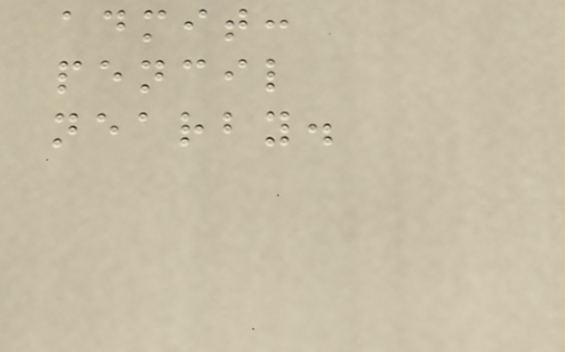admit:
pencil
nearby.
